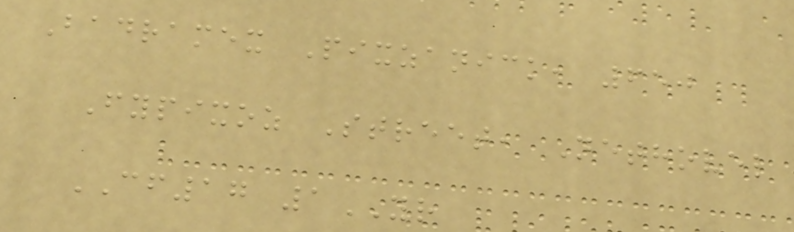Badramex Pixzanick, 650
Fypixoz Street, Nethovel
CF17 1YR
